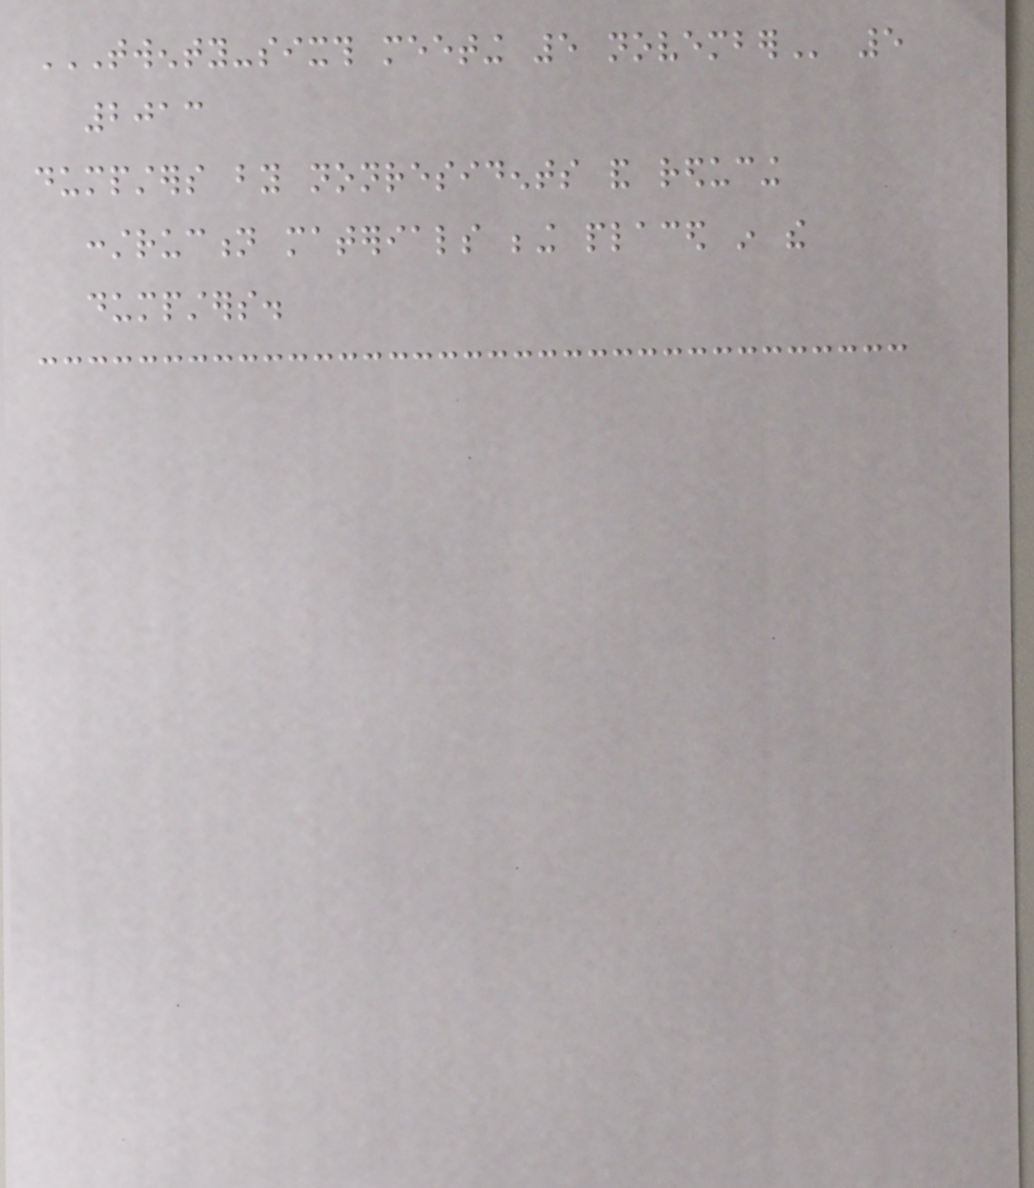TWENTY-SIXTH MEETING 5 NOVEMBER 5
2013
dumpsters by nonresidents and reducing
construction materials being placed in the
dumpsters.
